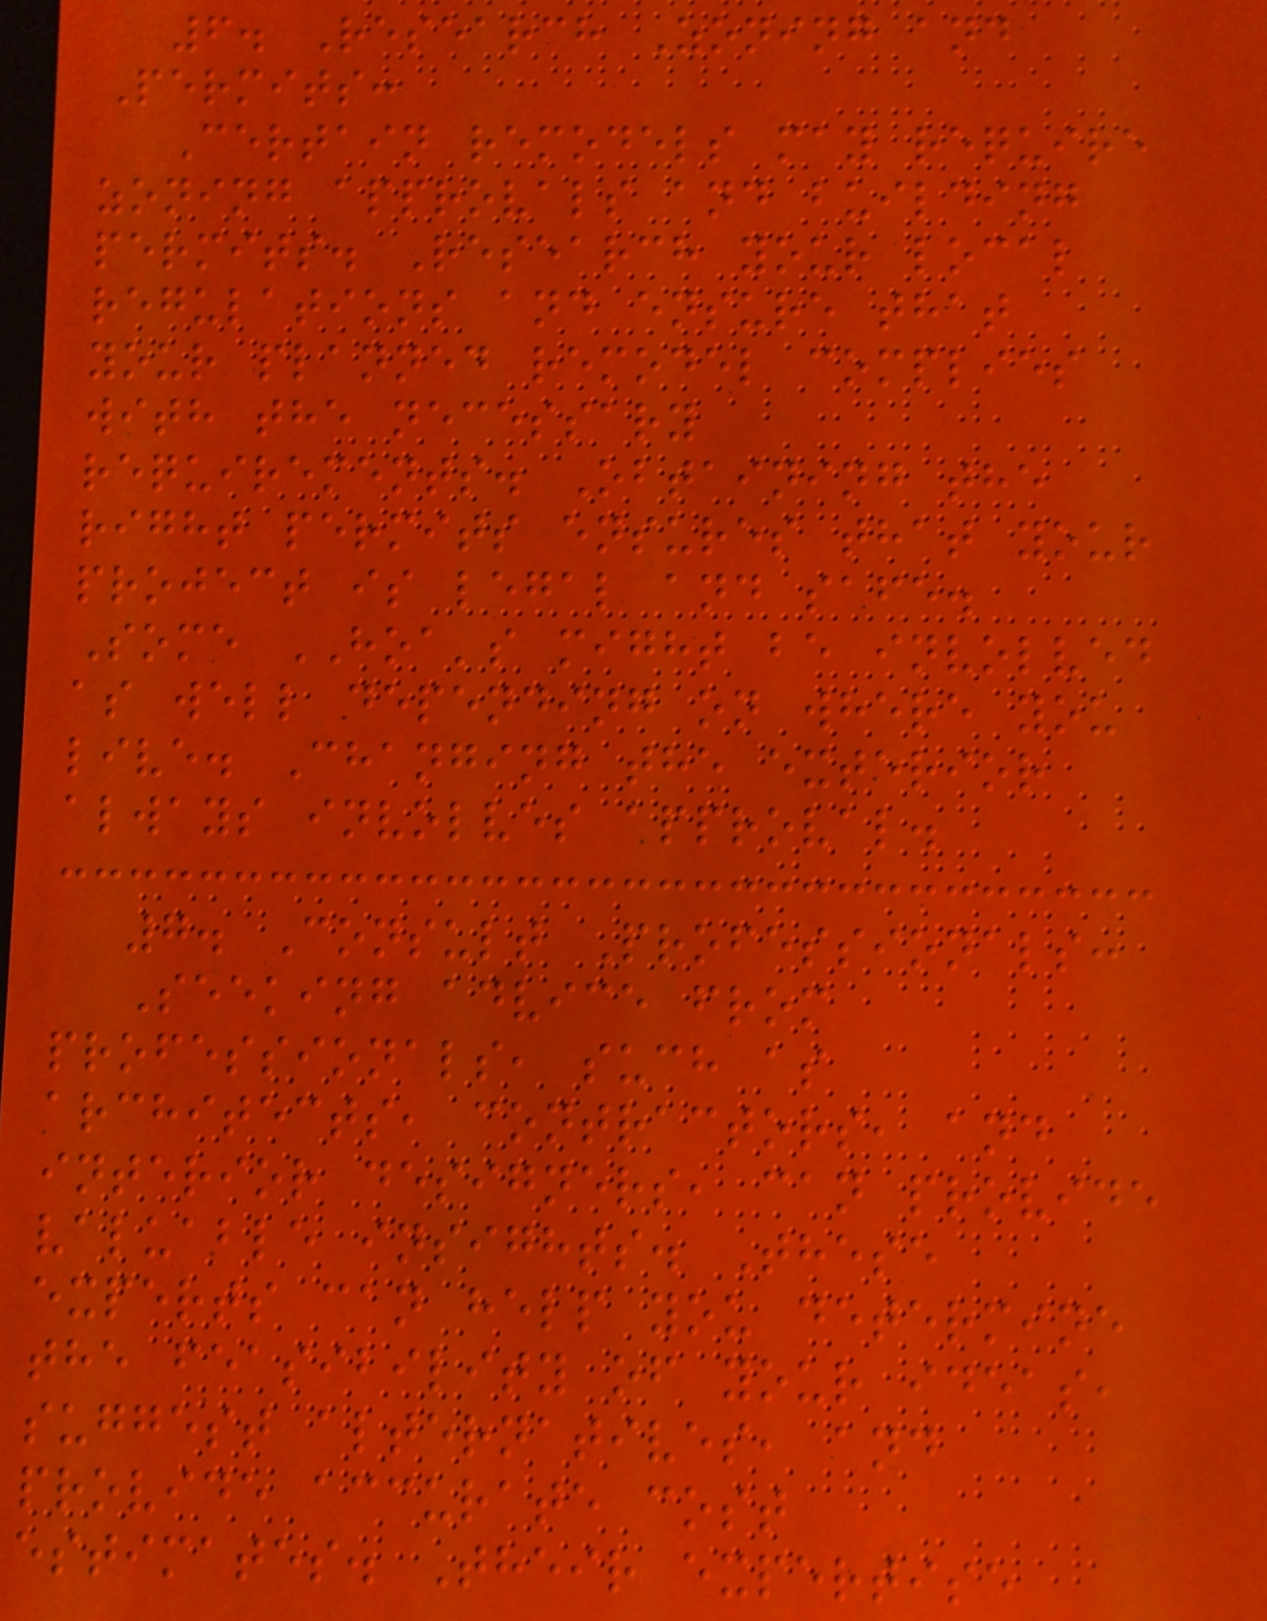6. Research Zoning and
Permits:
Certain remodels may require
zoning approvals and building
permits. Research your local
regulations and ensure that
your planned remodel complies
with the necessary
requirements. Obtaining the
right permits ensures that your
project is legal and safe.
Some HOA's might be involved
as well depending on where you
live. Changing the exterior
always involves approval.
7. Consult Professionals:
Seeking advice from
professionals, such as
architects, contractors, and
interior designers, can provide
valuable insights. These
experts can help you determine
the feasibility of your ideas,
suggest alternatives, and
provide accurate cost
estimates. Their expertise
